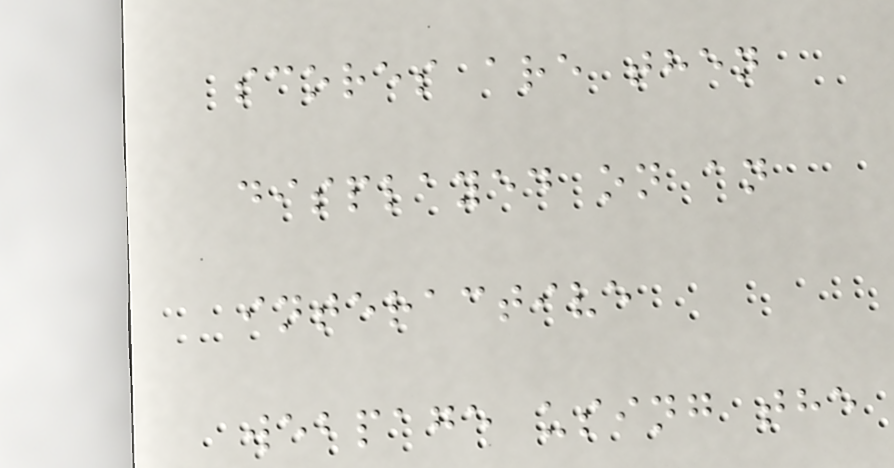scores are then
displayed on an
interactive
webpage using the
